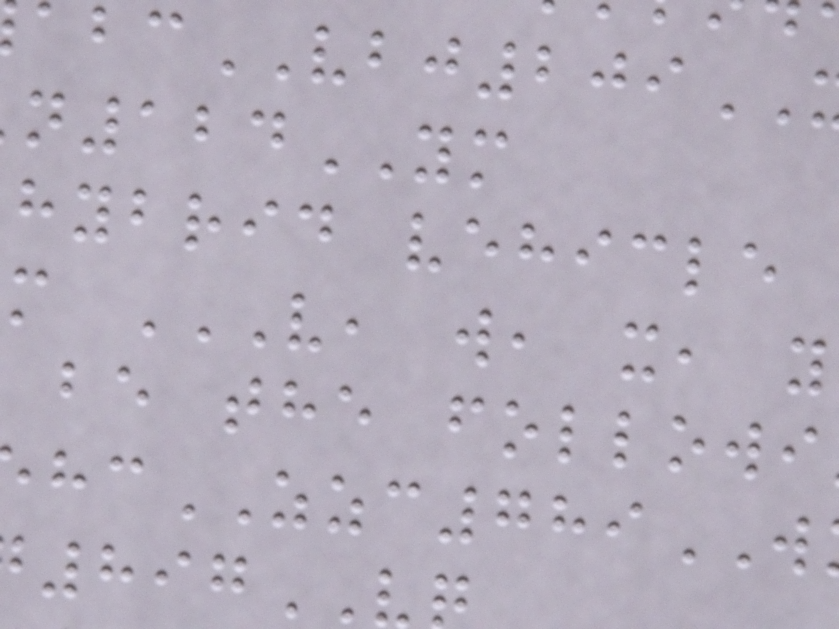124YM
hybrid vehicle
be the followi
